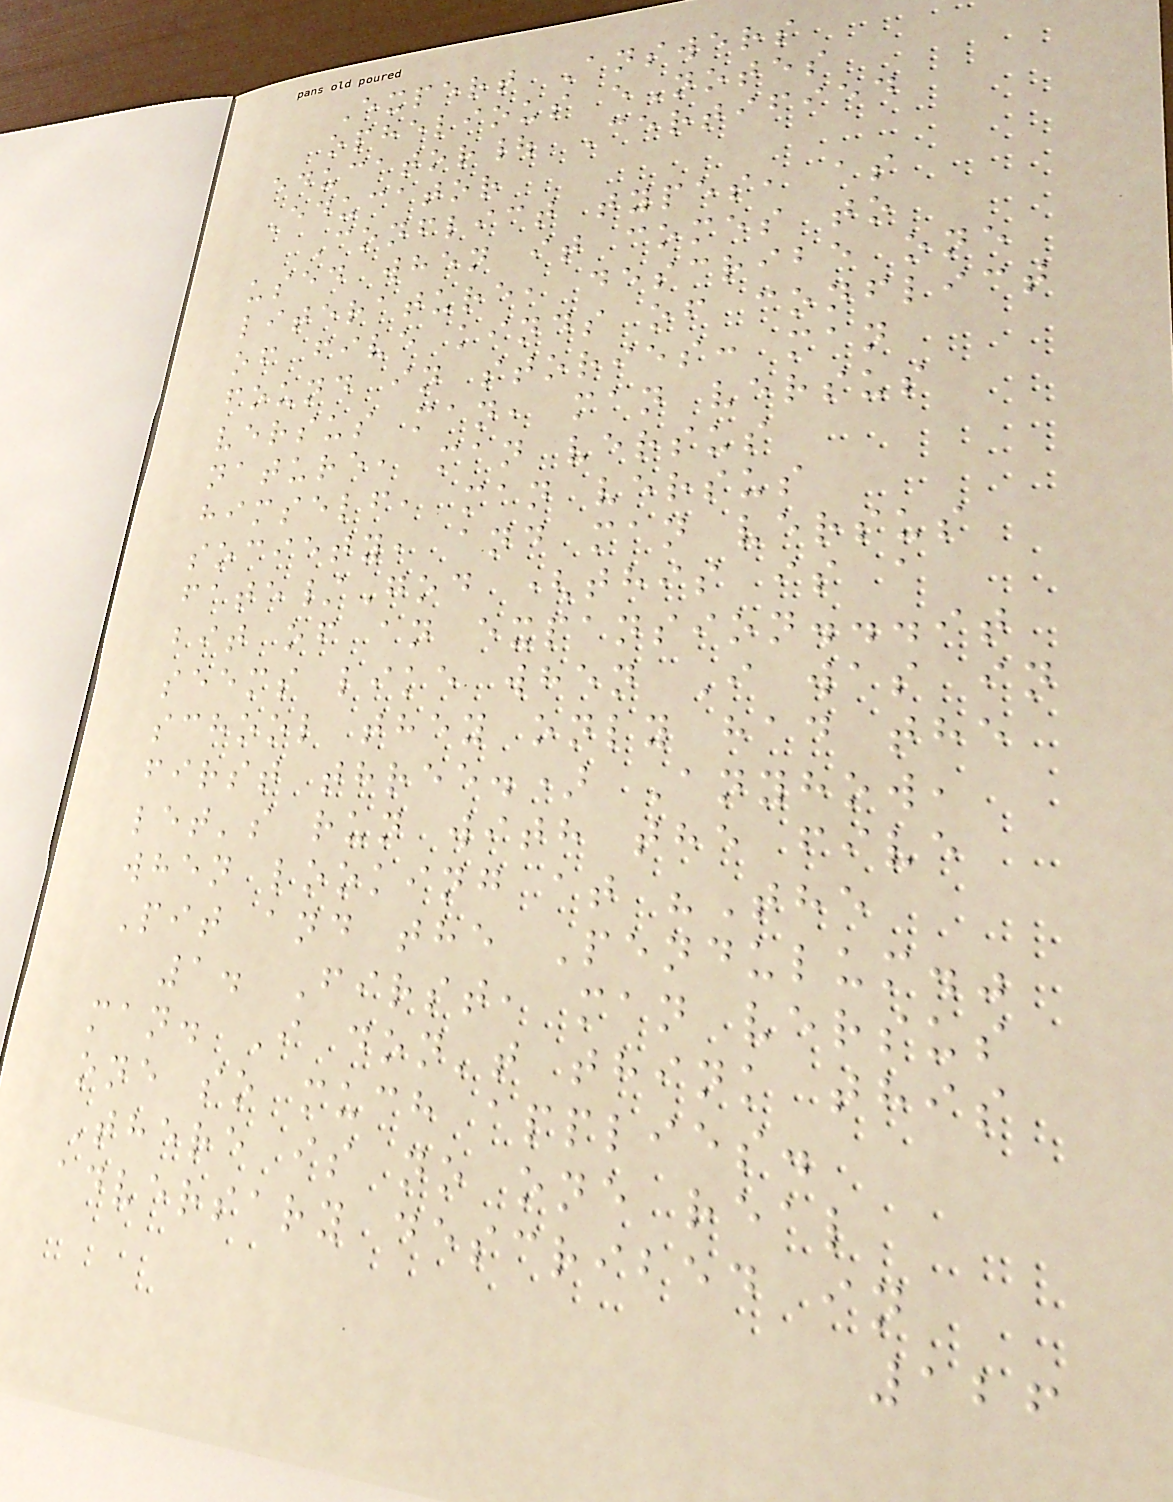Expert Answers
ophelious eNotes
educator| Certified
Educator
Conflict types, as
used when it comes to
literature, describe one
of five kinds of conflict
found in stories: man
versus man, man versus
nature, man versus
himself, man versus
society, and man versus
fate/God (this is a
bit of an expansion...it
seems like when I was in
school they only had the
first three.) Anyhow,
let's run with the five
when looking at "The
Pit and the Pendulum."
1. First, man versus
man. I don't think this
one so much applies.
There is no one real
adversary described in
126
